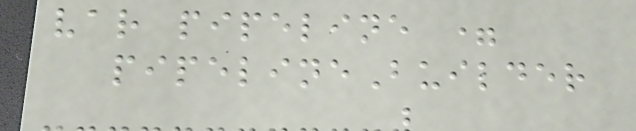var pipeline =
pipelineBuilder
